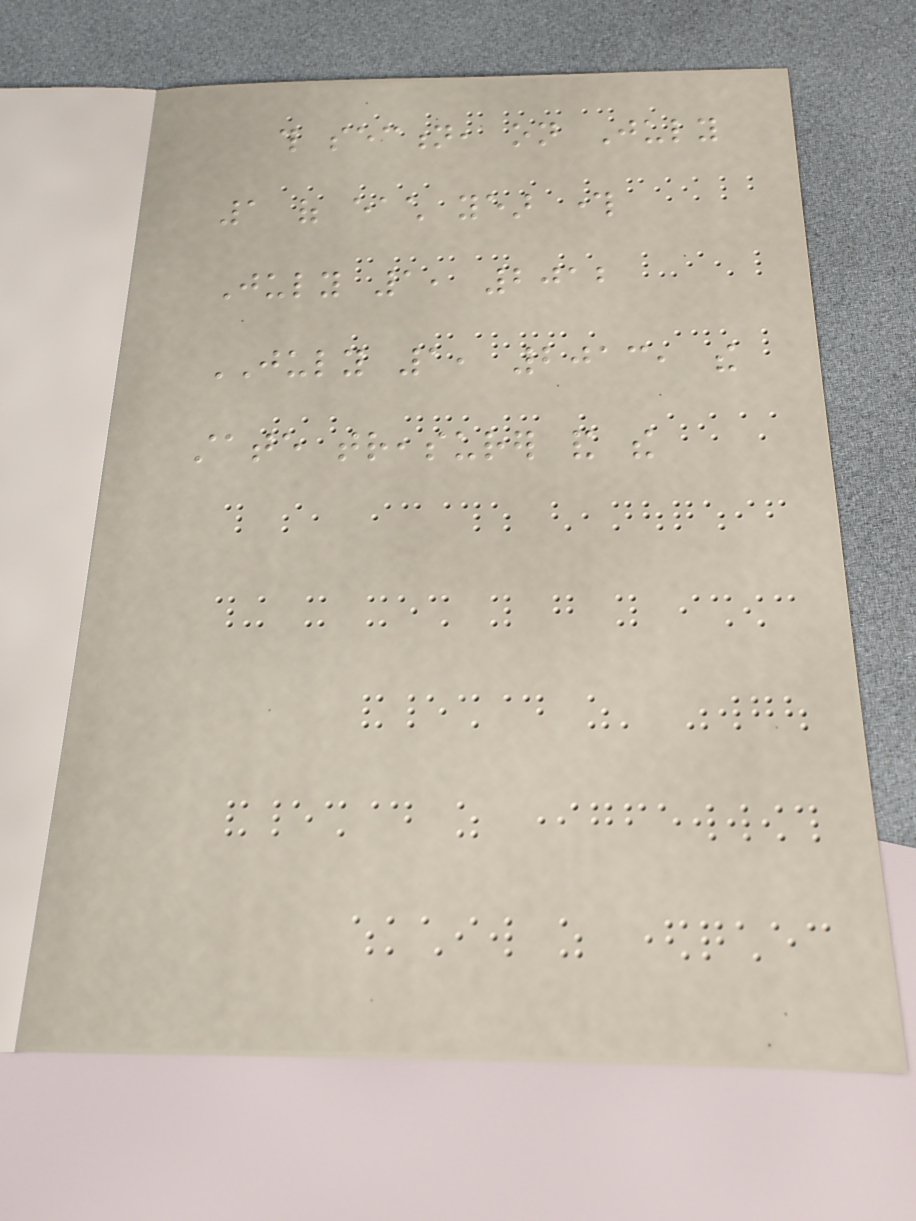this section, on July
1 of each year through
July 1, 2012
JULY 1, 2013, the
state treasurer and the
